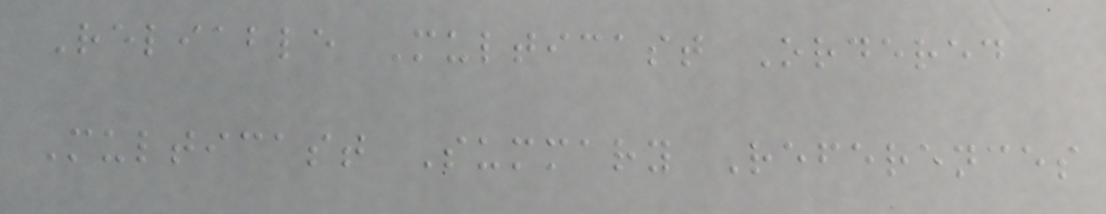Reliable Multicast Ordered
Multicast Summary References
